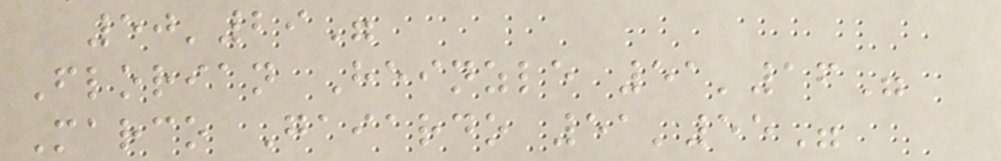50'29"
Florian Heinzle 51'16"
Marco Gaiardo 51'55"
